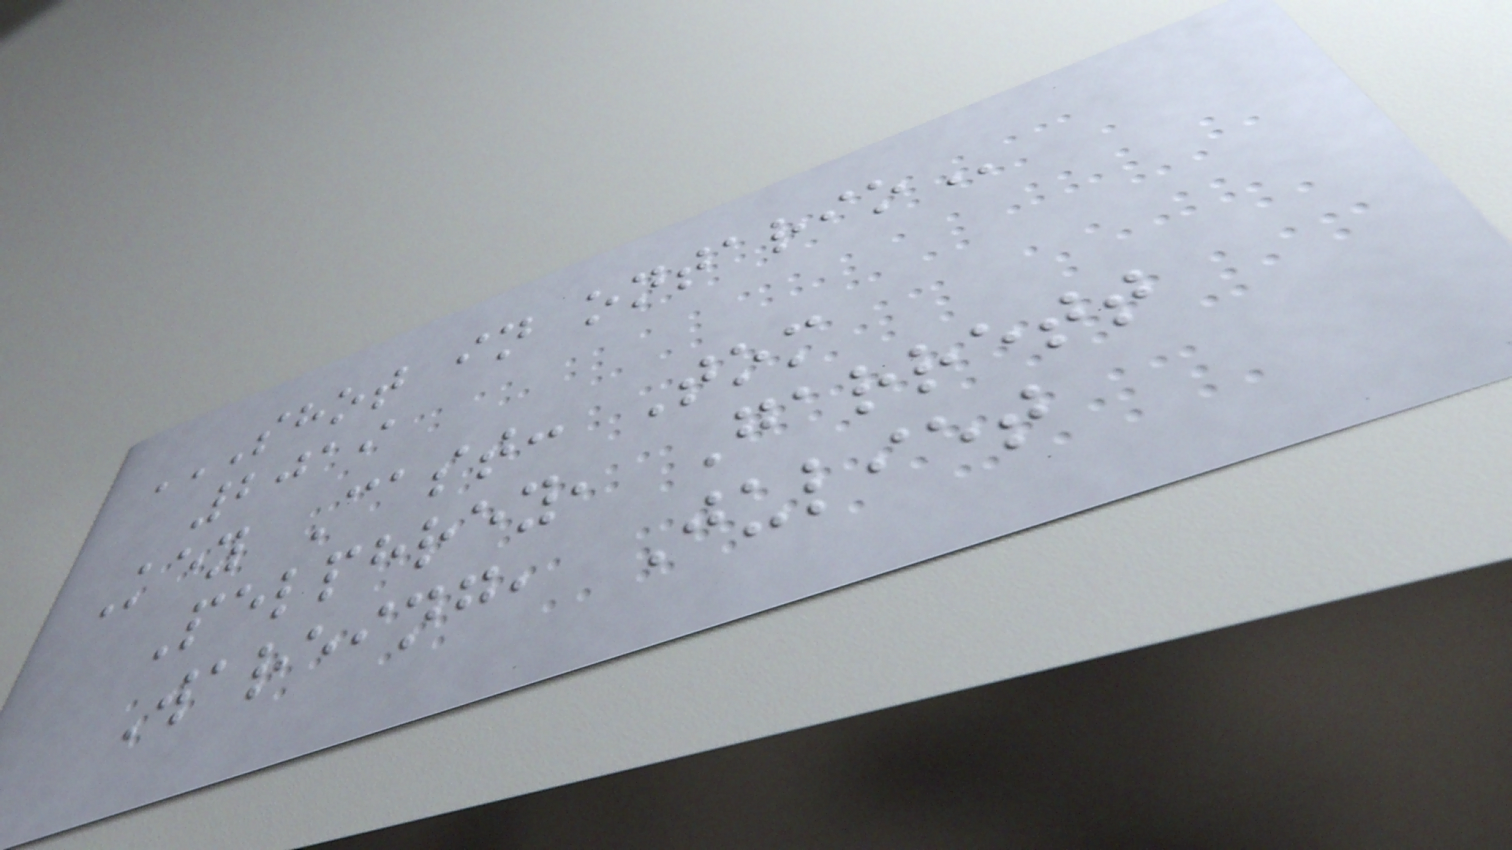SHOT IN ONTARIO
2019
Key Cast: Tom
Pelphrey, Garrett
Wareing, Juliet
